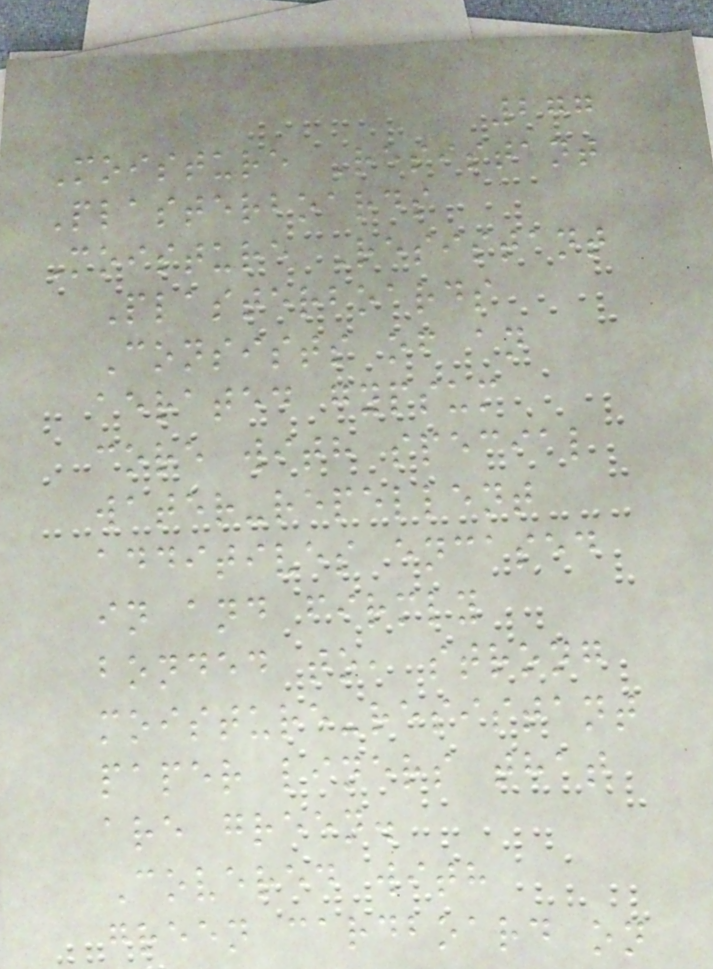277
Moisture Resistant
Plasterboards
Moisture Resistant
Plasterboards
Consists of an
aerated gypsum
core with special
water-repellent
additives encased
in and firmly
bonded to, strong
moisture-resistant
paper liners that
are green.
Covered with
green cardboard on
